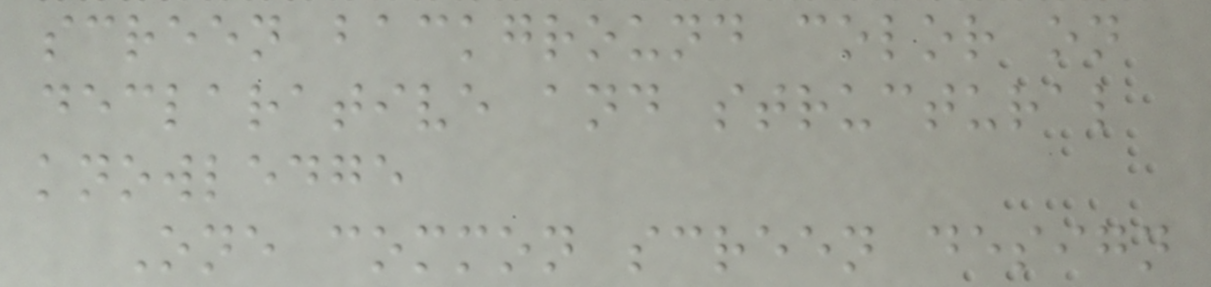screen background color on
declarative and structural
knowledge
One common screen design
